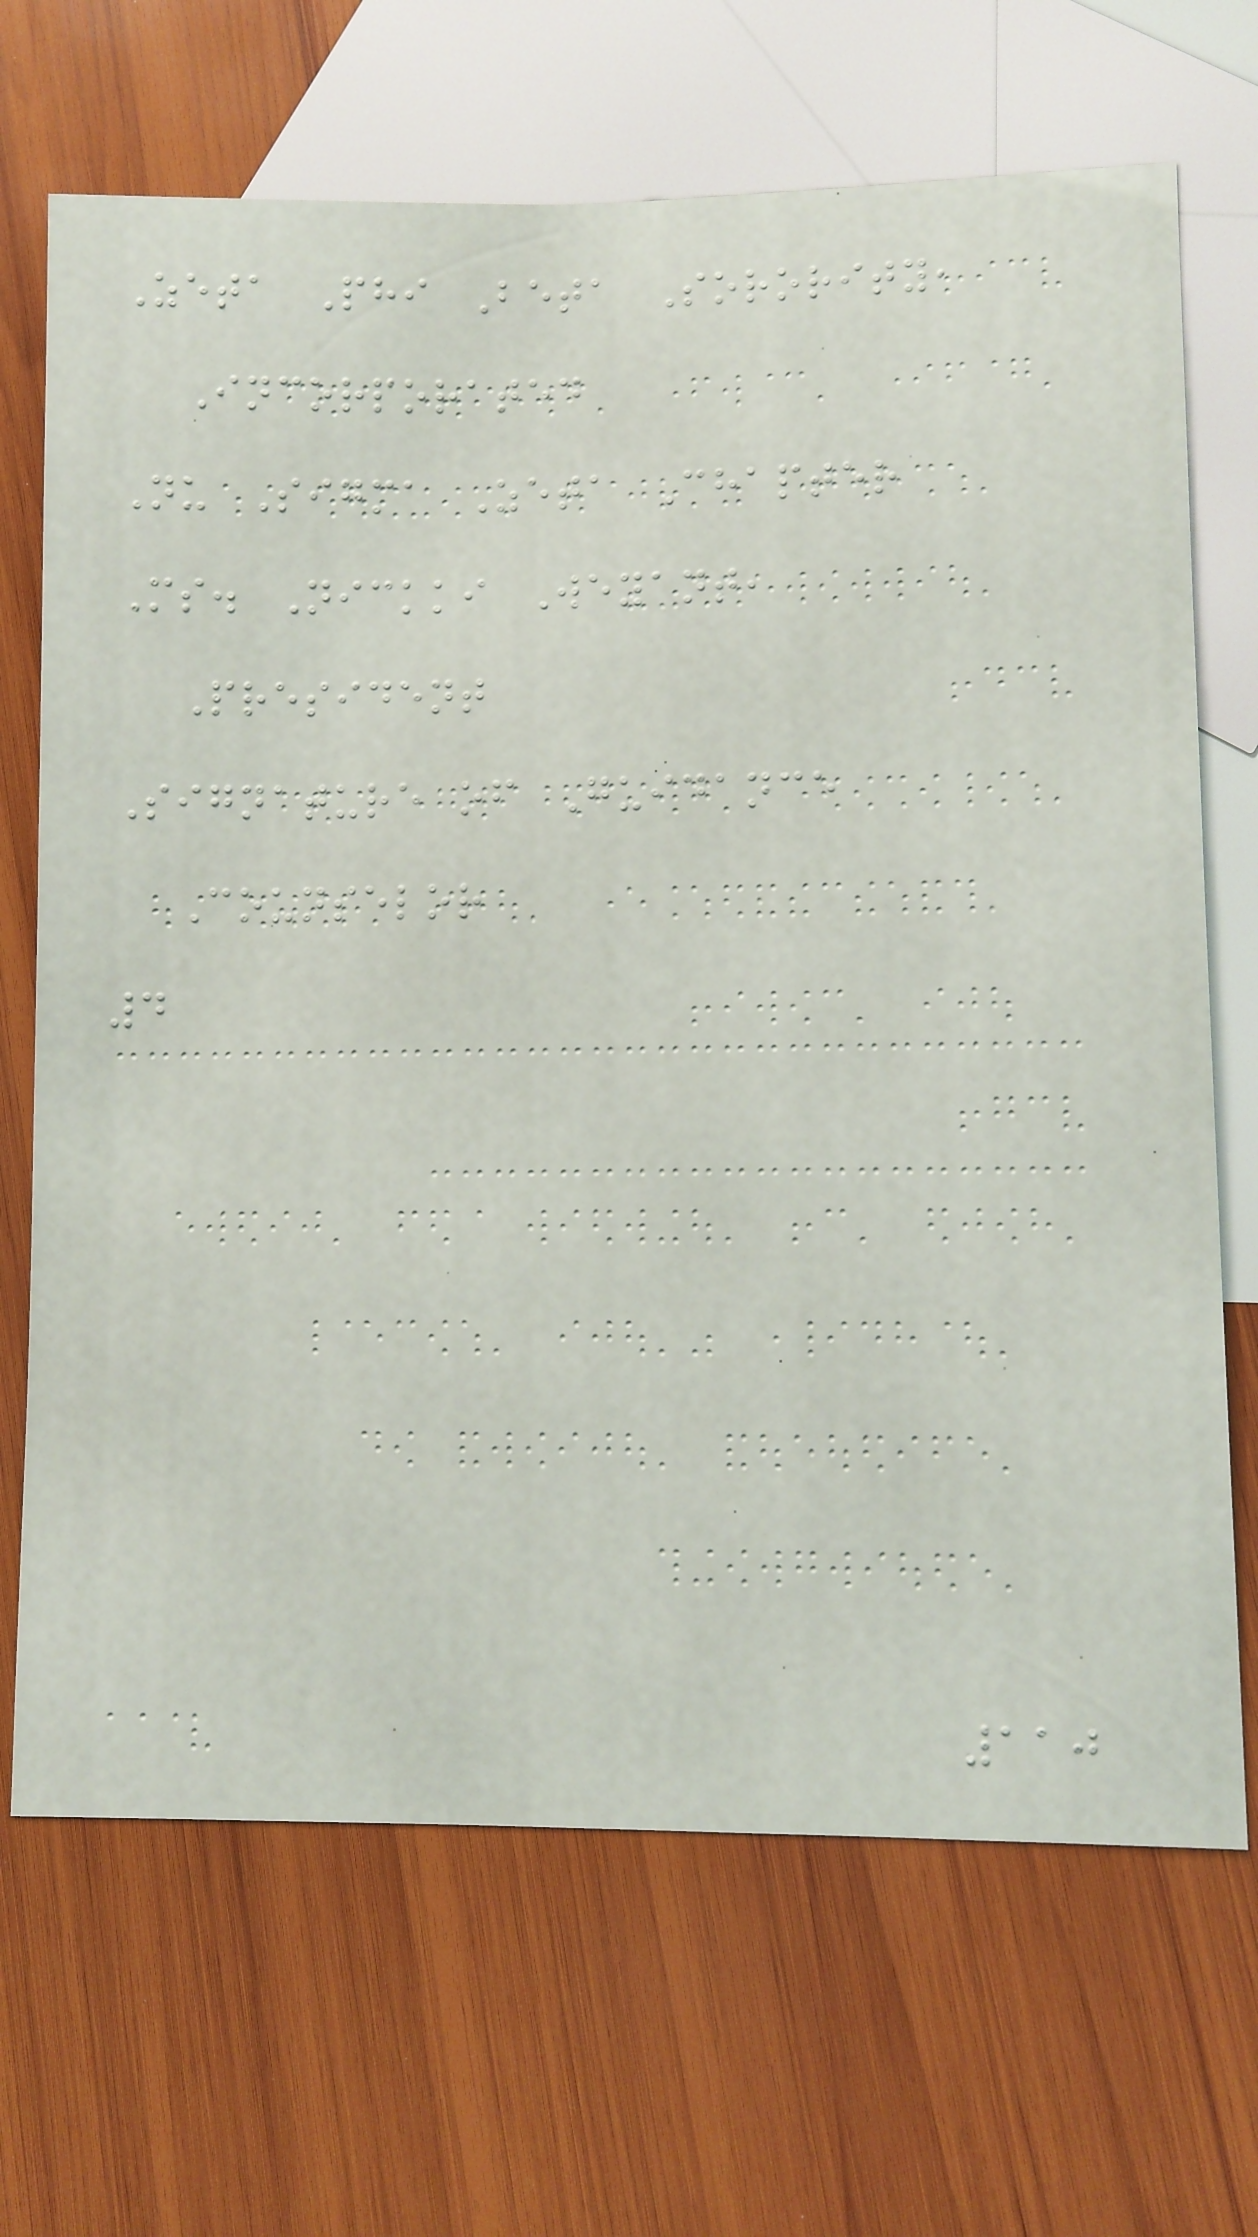Zeta Phi Beta Sorority,
Incorporated
Nu Sigma Zeta Chapter
Ms. Nickki Weyant,
President
Signature of Guidance
Counselor
4
110
